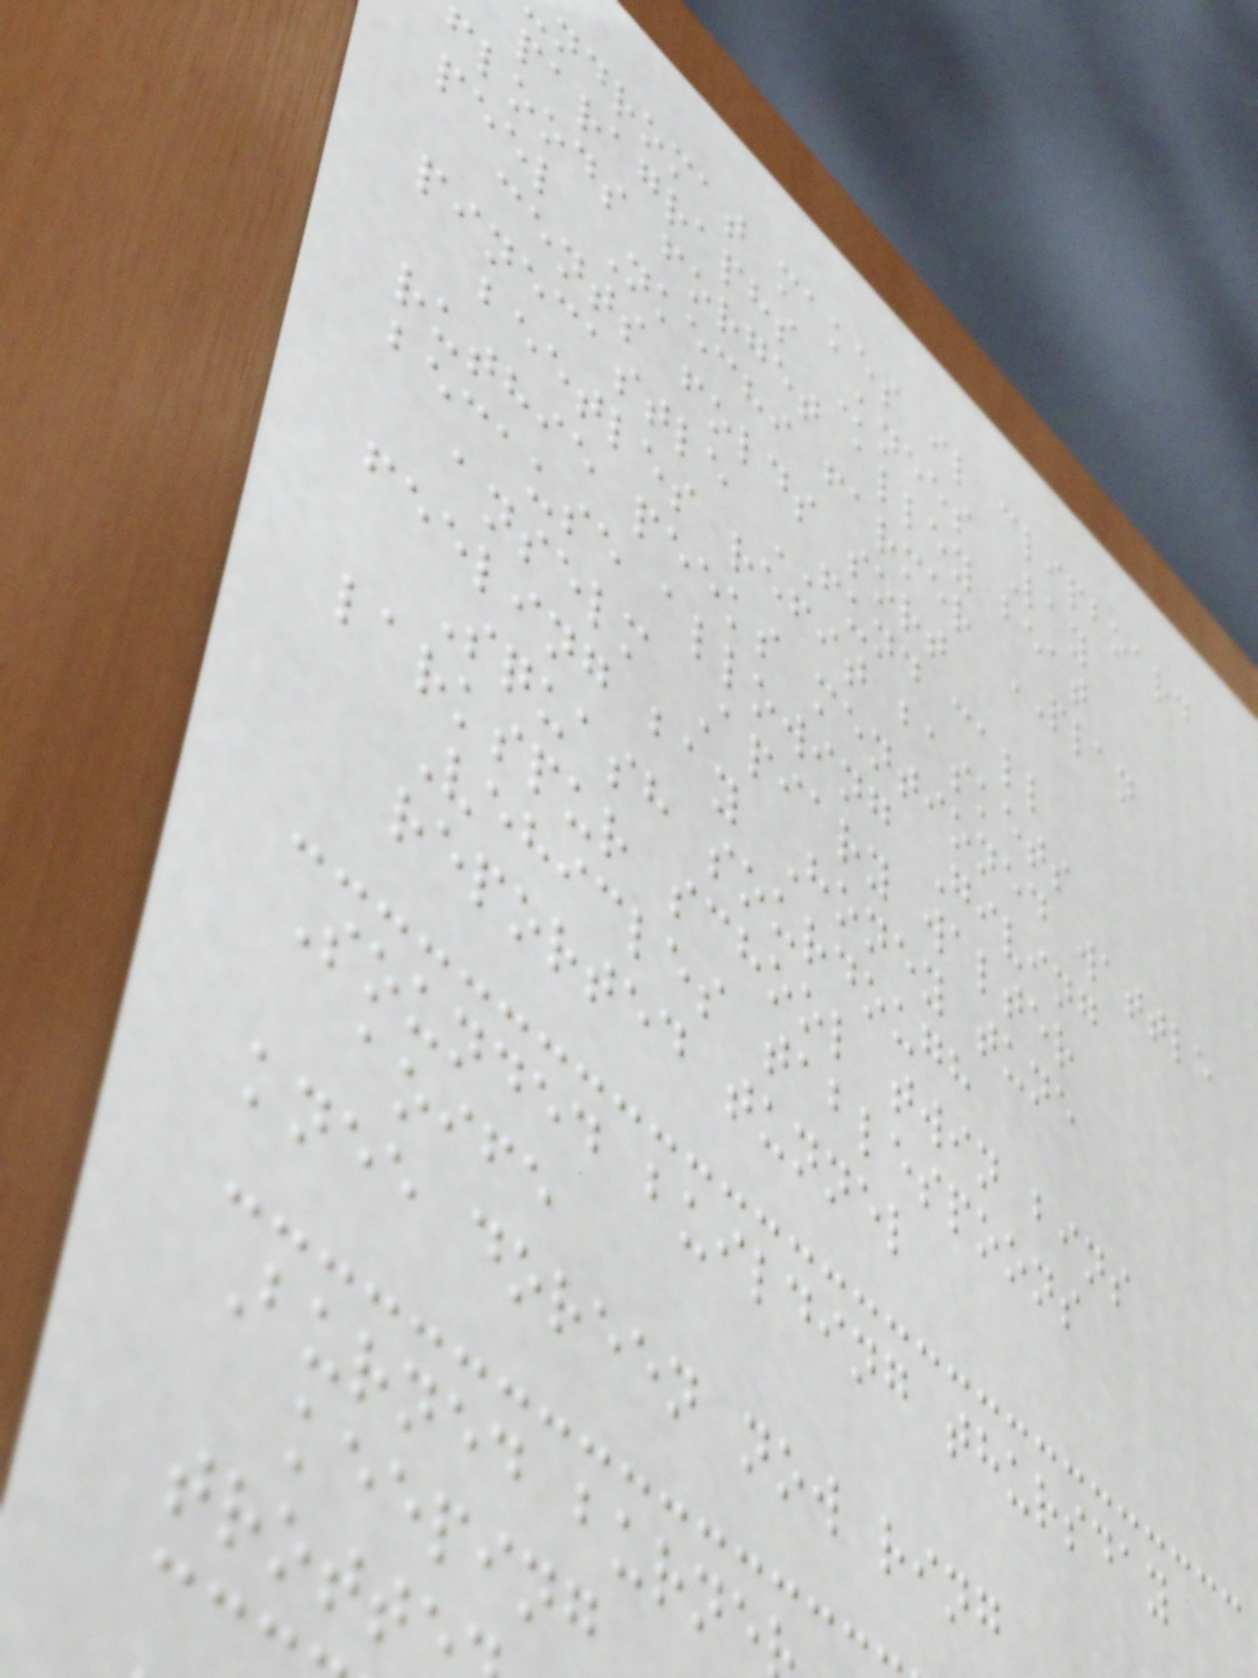ndromat makes il clipboard
paragraphs Knees Lay
floods forget alley beat
peel Nkechi farmer PLAN
cents folds sort
pinecastle FUND call
beetles refit baskets
ruthie peeks mentioned wattle
because allowing Giving
anselm Apiary walter
feeling bay Honey tune
Squash sourdough
larkspur school twin bins
Vehicles tablespoons
reported tunnel
Sounded building thursday
aoife
knee doreen now ring
Burned burne
keeping
